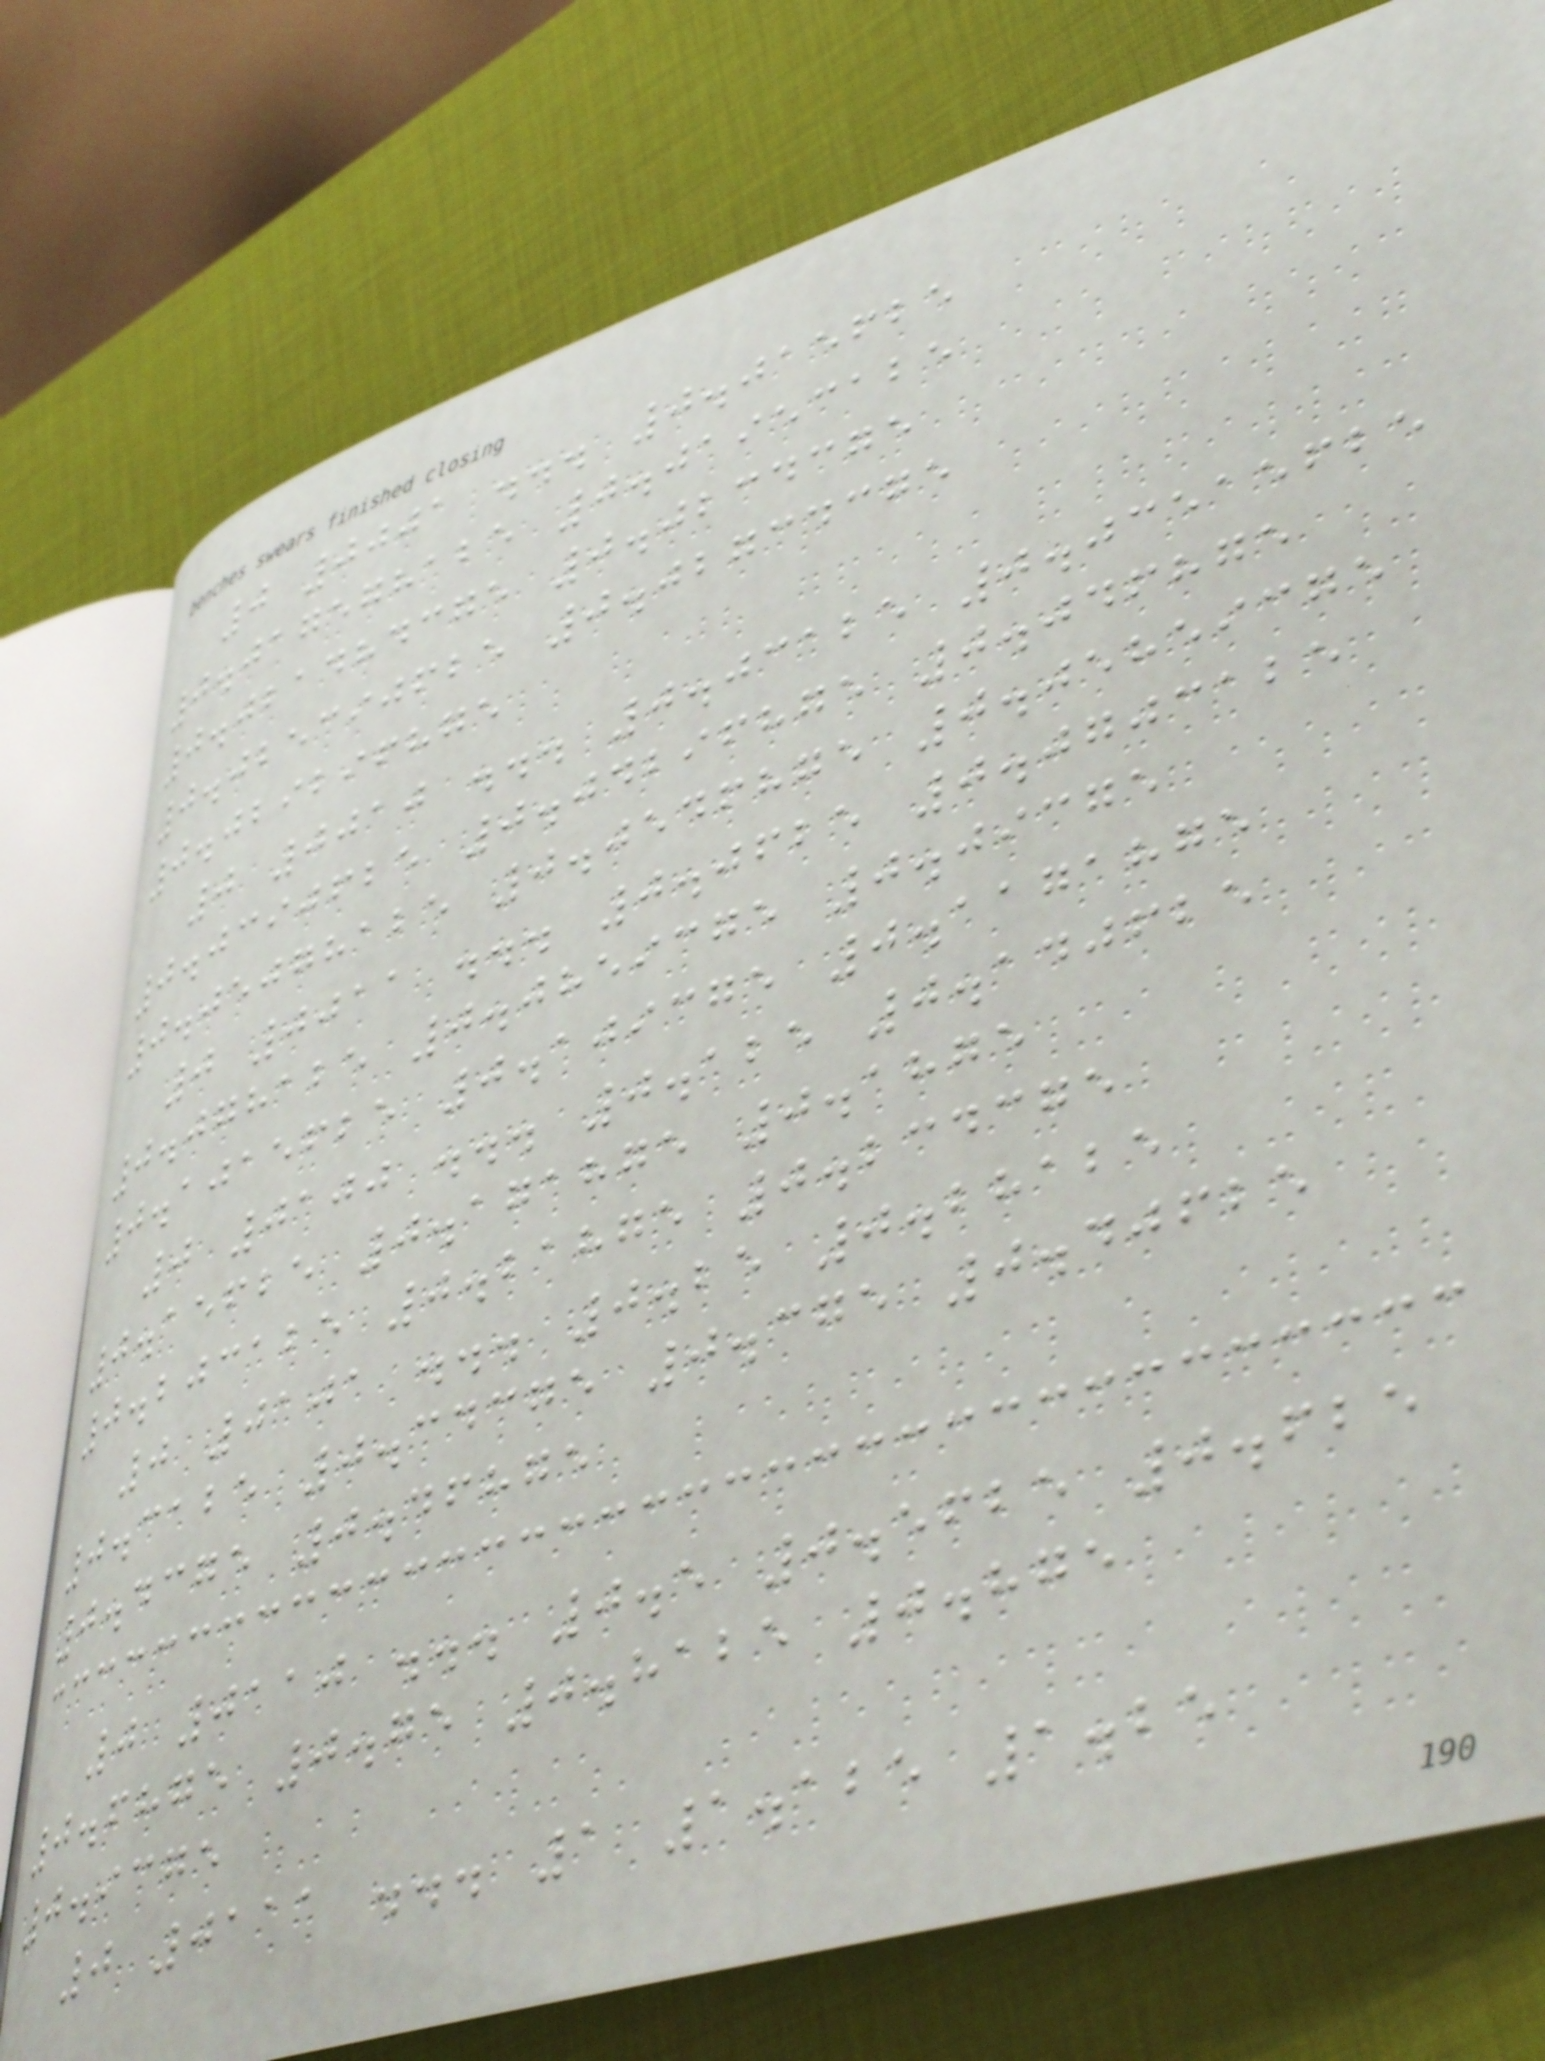0 0001 ... 0.015625
0.017578125 0.01953125
0.021484375 0.0234375
0.025390625 0.02734375
0.029296875
0 0010 ... 0.03125 0.03515625
0.0390625 0.04296875 0.046875
0.05078125 0.0546875 0.05859375
0 0011 ... 0.0625 0.0703125
0.078125 0.0859375 0.09375
0.1015625 0.109375 0.1171875
0 0100 ... 0.125 0.140625
0.15625 0.171875 0.1875
0.203125 0.21875 0.234375
0 0101 ... 0.25 0.28125
0.3125 0.34375 0.375 0.40625
0.4375 0.46875
0 0110 ... 0.5 0.5625 0.625
0.6875 0.75 0.8125 0.875
0.9375
0 0111 ... 1 1.125 1.25
